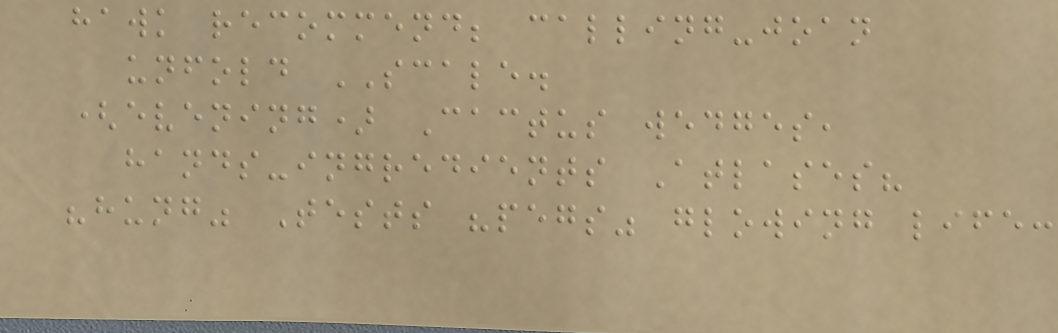hawk recommend; calling-joan
unfold SCALE.
(evening) Cactus wedges,
hands-ingredients Atlases?
"hung" Tests "pegs" glowing life:
